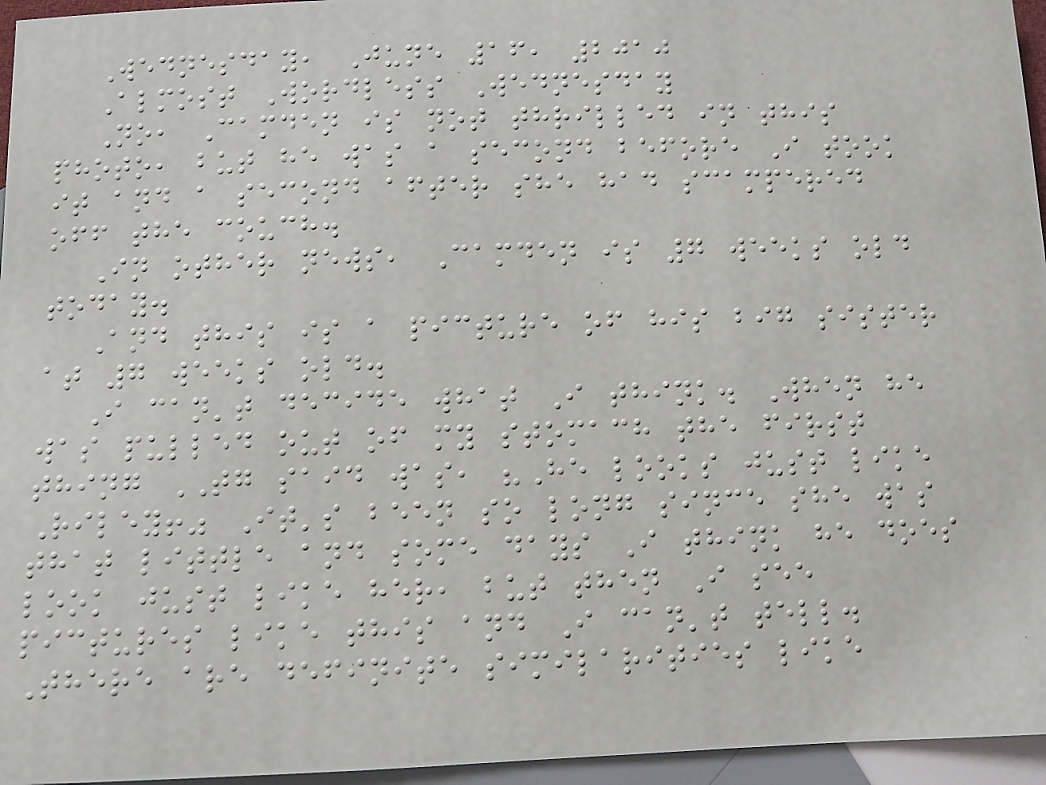Wednesday, June 16, 2010
Almost Wordless Wednesday
No, Camden is not thrilled in this
photo, but he was a second before I took
it and a second after she had scampered
off the couch.
In other news, Camden is 7 weeks old
today.
And this is a picture of his big sister
at 7 weeks old.
I can't decide what I think. When he
was pulled out of my stomach the first
thing TG said was, "He looks just like
Riley!" It's been so long since she was
that little and some days I think he does
look just like her, but then I see
pictures like this and I can't tell.
There are definite similarities like
